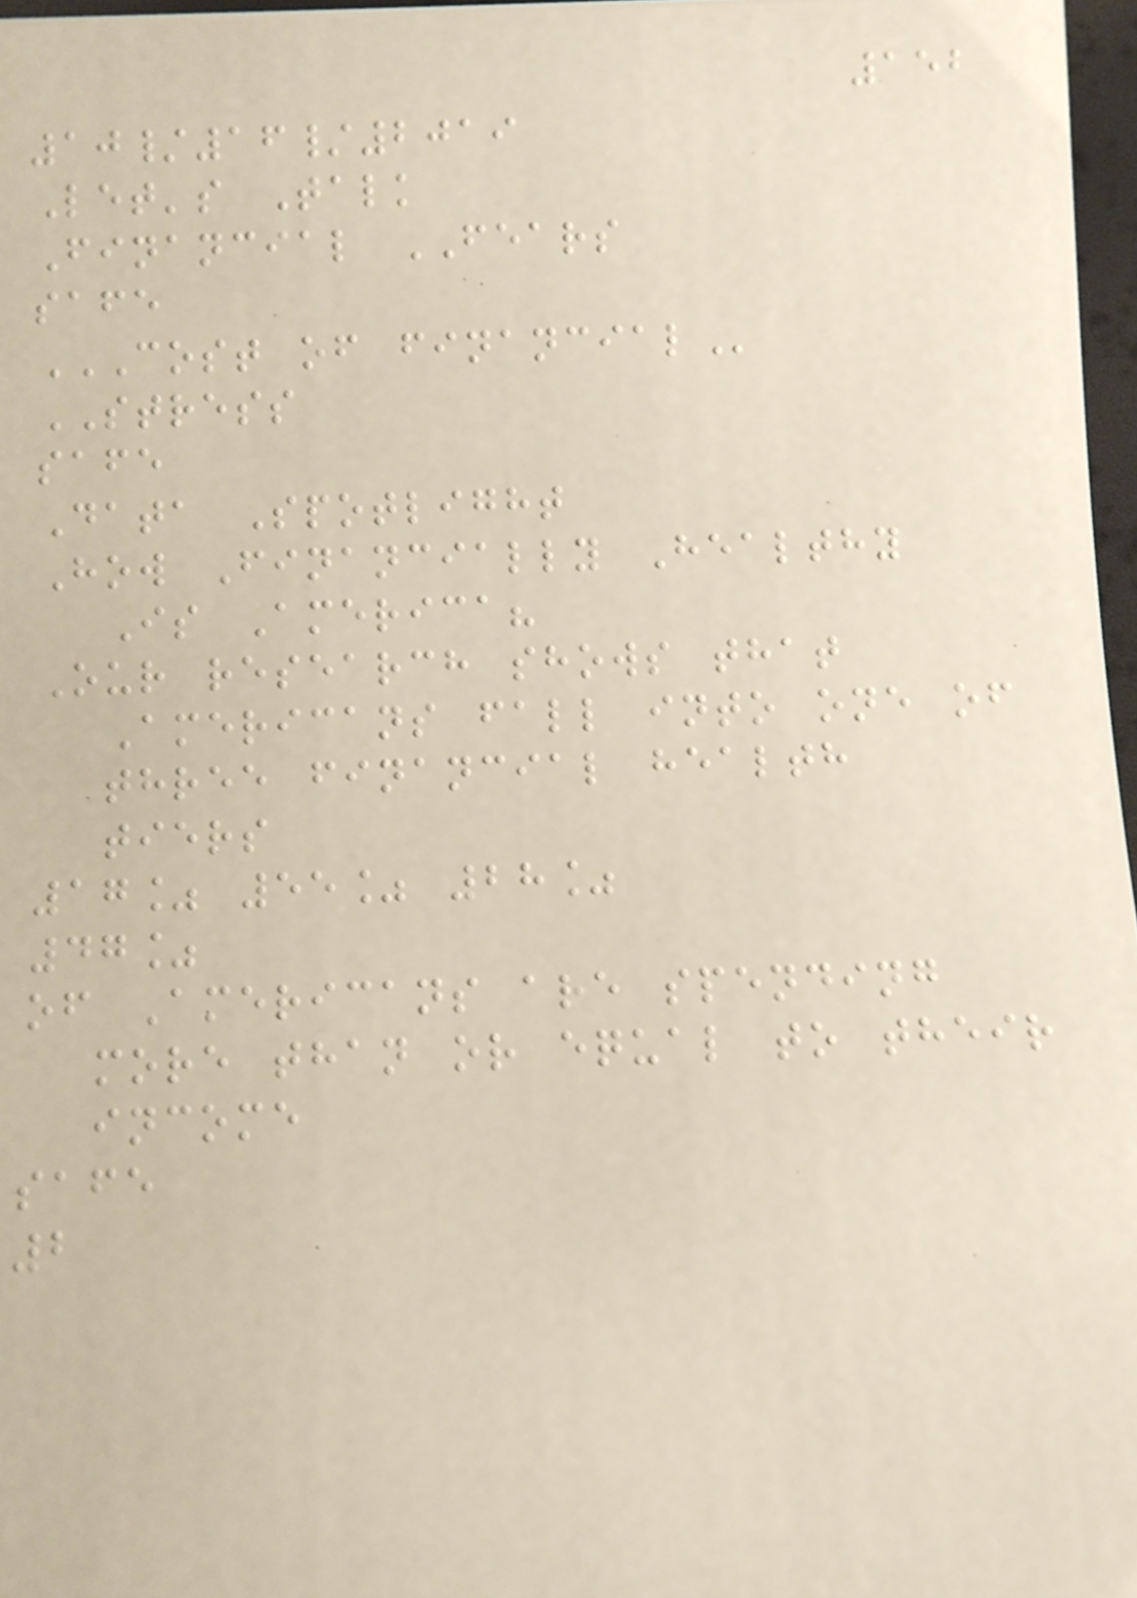152
10/16/2019
Let's Talk
Financial FEARS
safe
COST OF FINANCIAL
STRESS
safe
Data Spotlight
How Financially Healthy
Is America?
Our research shows that
Americans fall into one of
three financial health
tiers
17% 55% 28%
47%
of Americans are spending
more than or equal to their
income
safe
2
